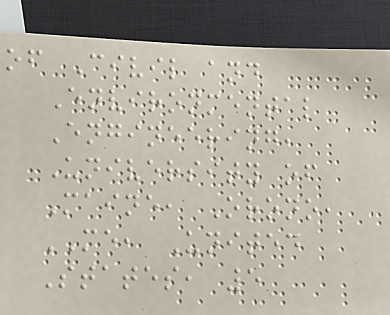of Civil and
Environmental
Engineering,
University of
Maine, Orono,
ME, United
States, 5
